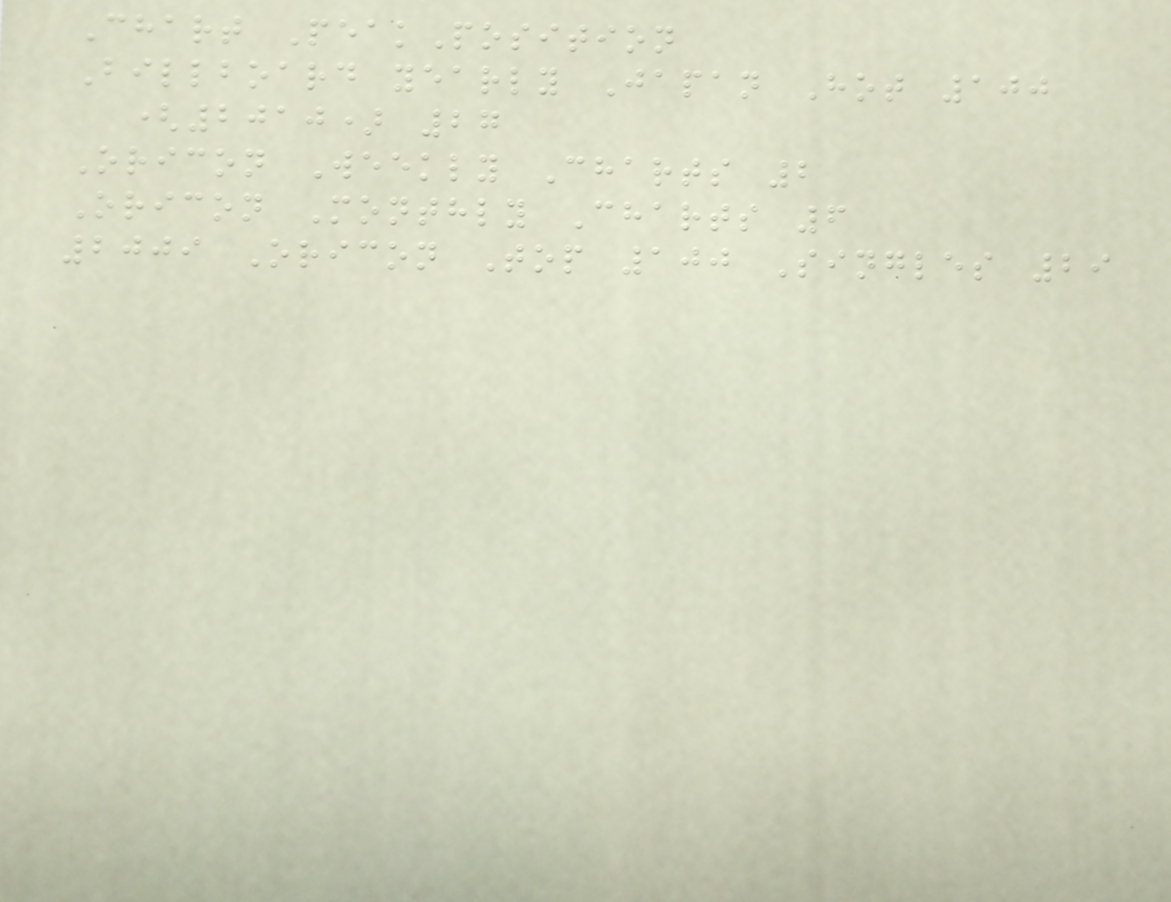Chart PeakPosition
Billboard yearly Japan Hot 100
(2010) 27
Oricon Weekly Charts 2
Oricon Monthly Charts 6
2009 Oricon Top 100 Singles 29
